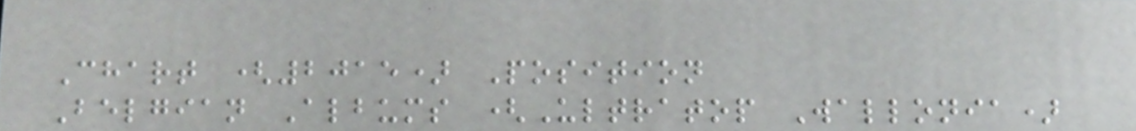Chart (2015) Position
Belgian Albums (Ultratop Wallonia)
